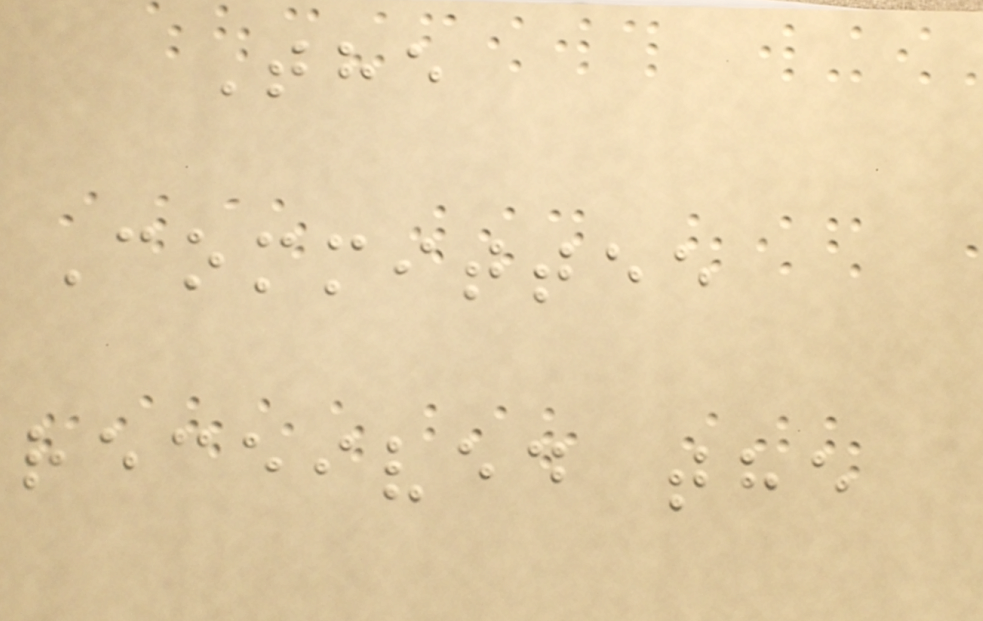The
Committee
received the
